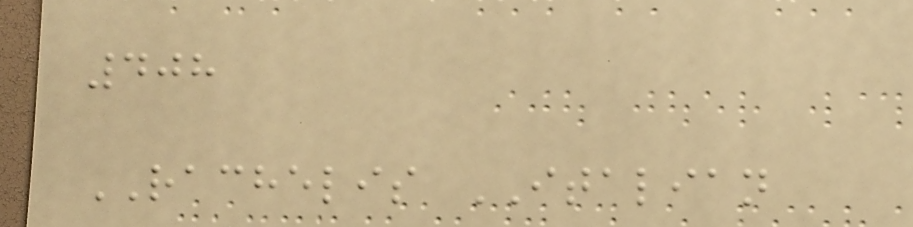408
RACHELIS ITALIAN
